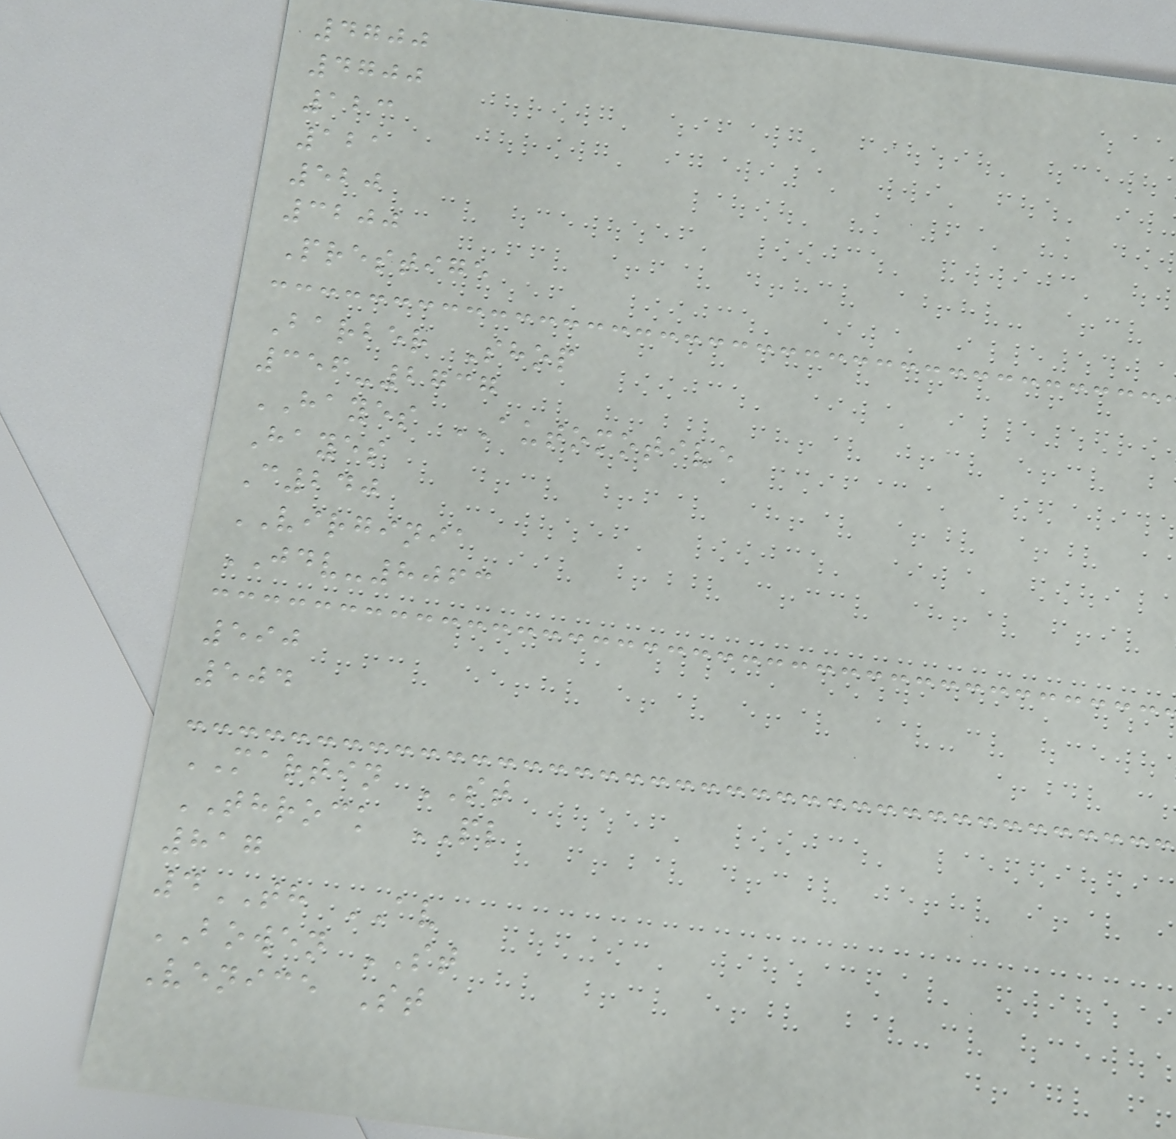4700
4700
123
121
520
3200
Prestige
Barber Shop
356-2737
HAYES AUTOMOTIVE
Hayes
C240
VIRGINIA
JDV-8063
590
504
MARTIN ST
THROCK PL
817
4TH AV
BOWEN ST
Venice St
